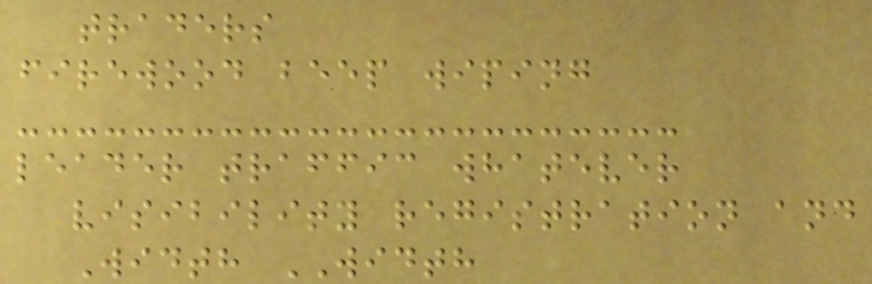traders
firewood beep wiping
leader traffic whatever
visibility registration and
Width WIDTH
